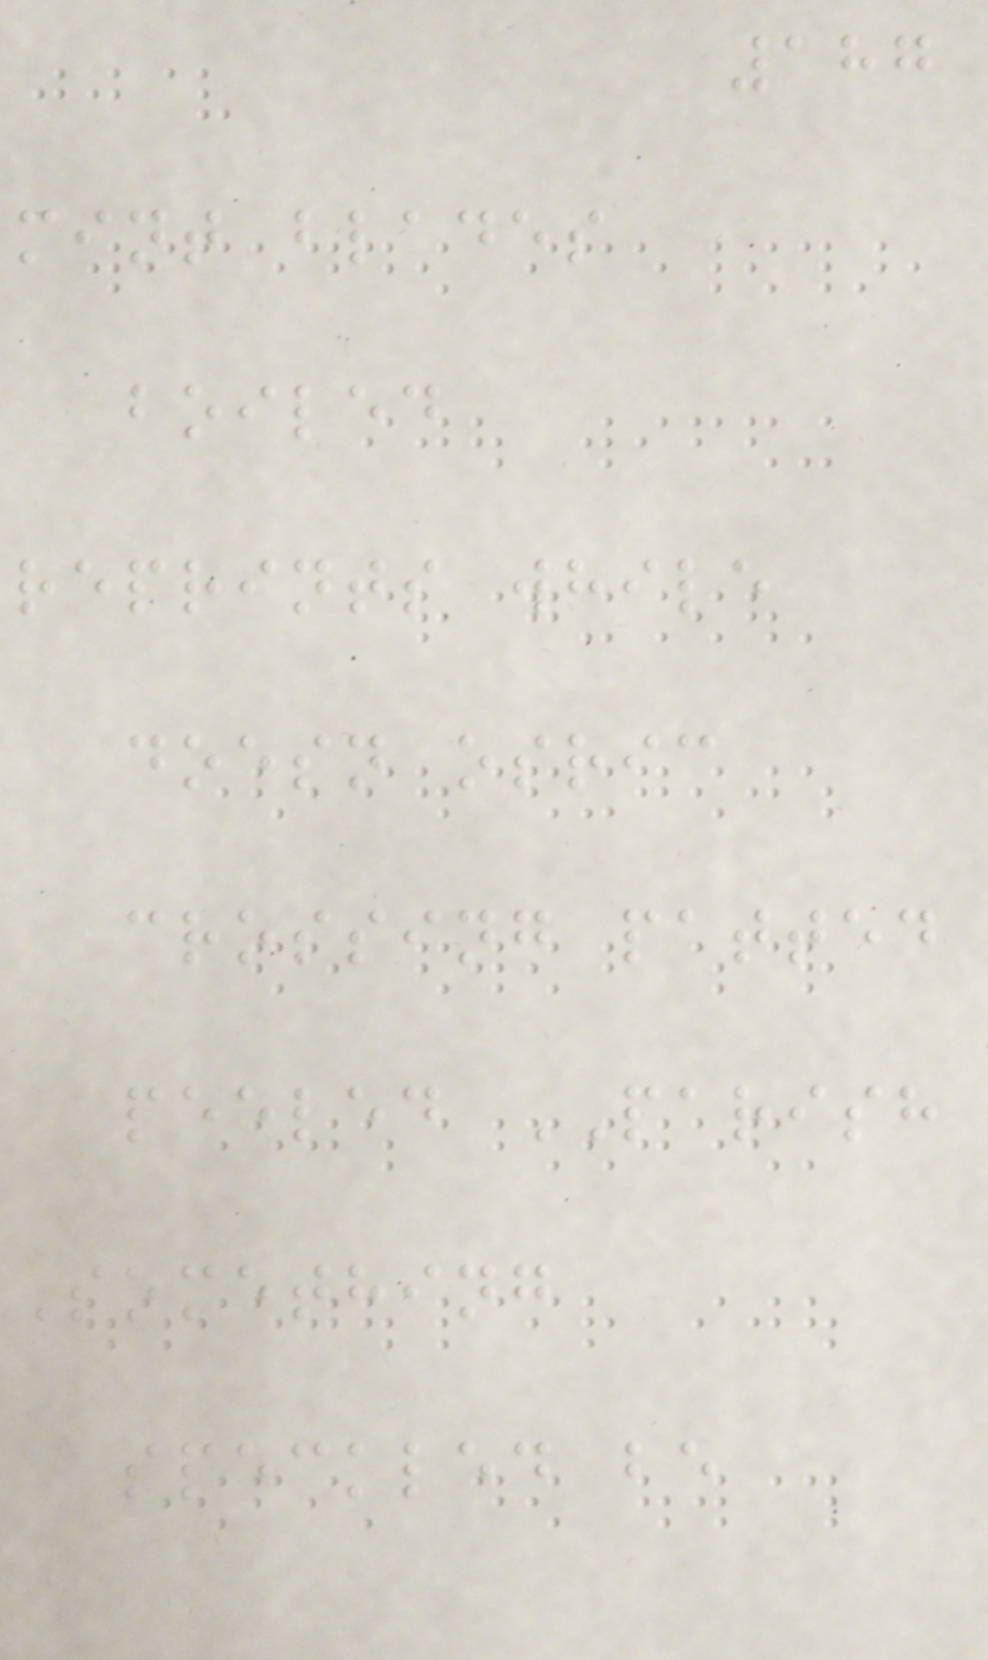187
mint blades
boiled
reprints while
doesn osric
crossing patted
peeled PARISH
Something
speckled be
